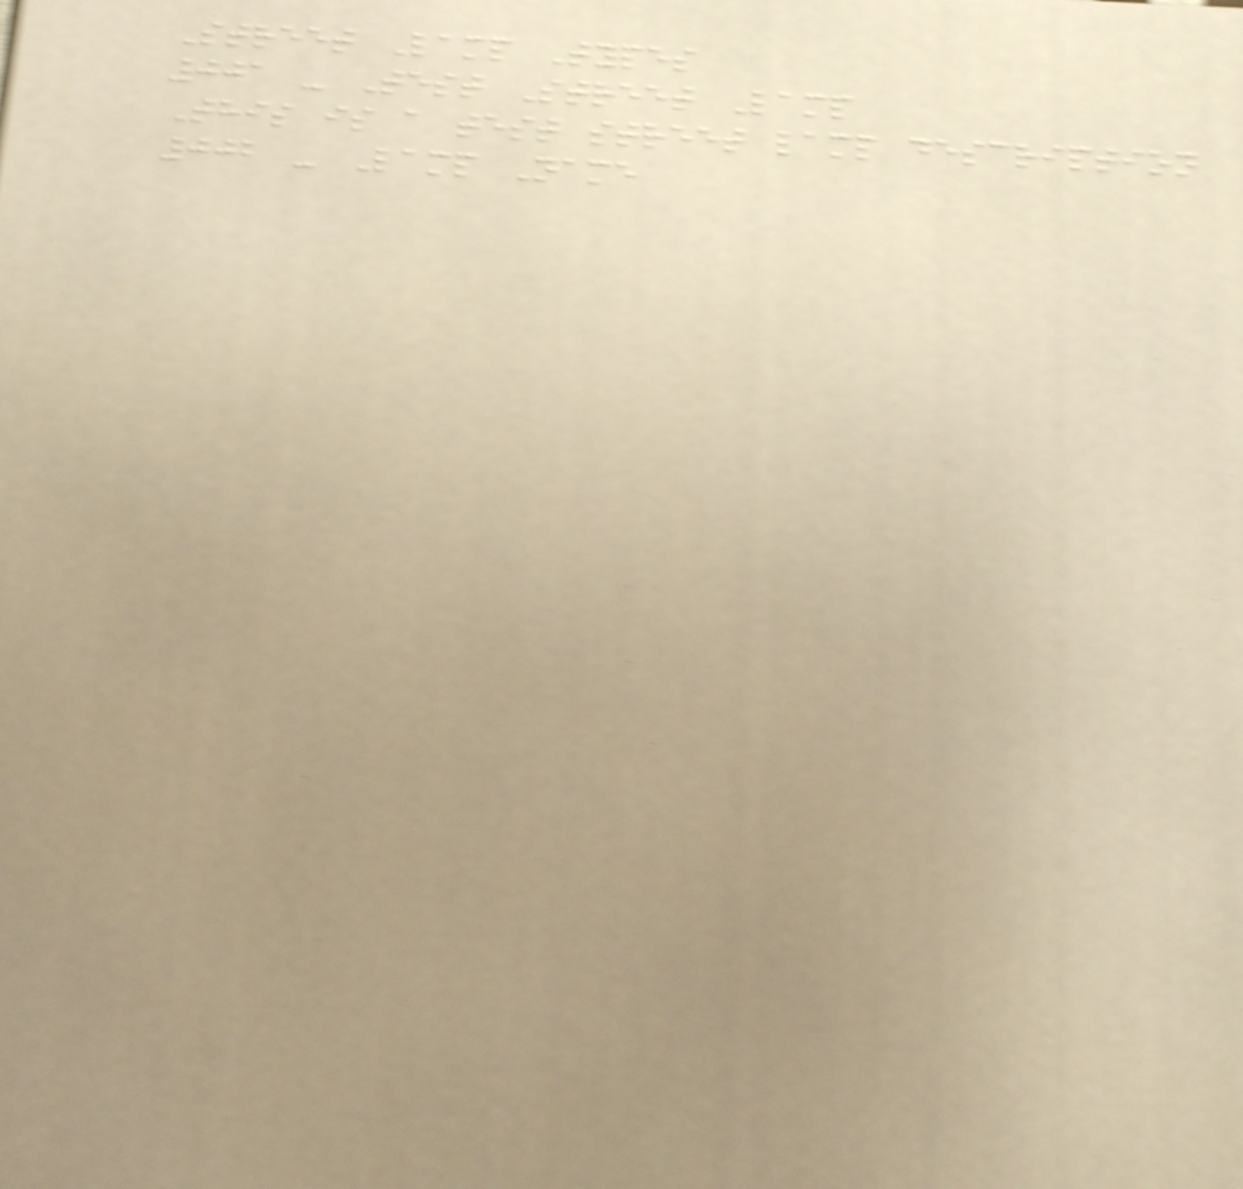Street Lamp Types
001 - Test Street Lamp
This is a test street lamp description
002 - Lamp Name
